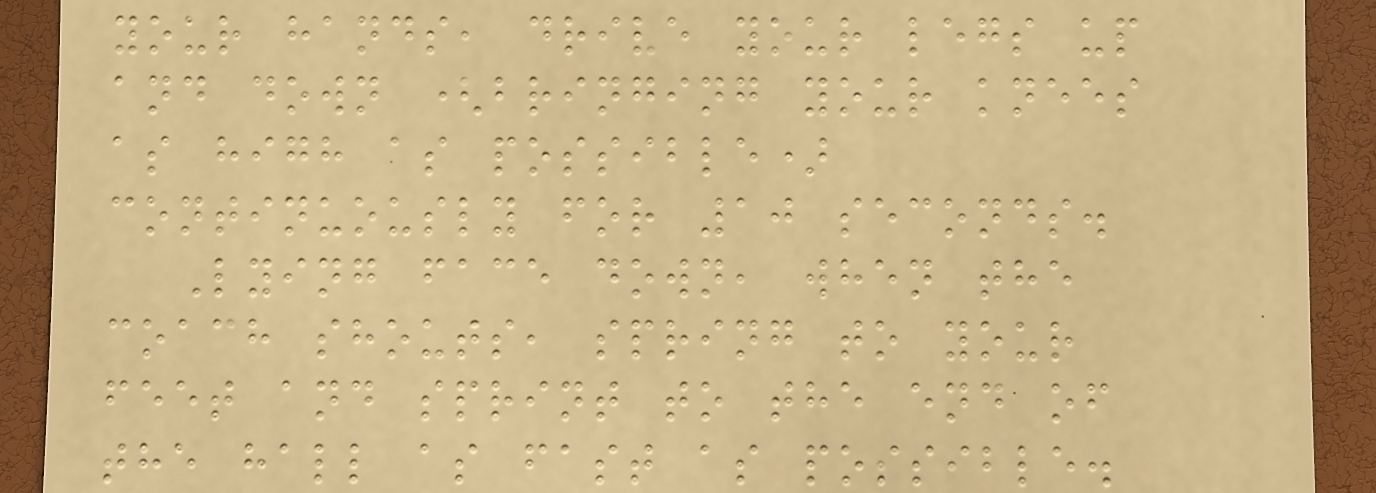your hands, drive your legs up
and down (bringing your knees
as high as possible)
continuously for 10 seconds.
Lying face down, when the
coach shouts, spring to your
feet and sprint to the end of
the hall as fast as possible.
